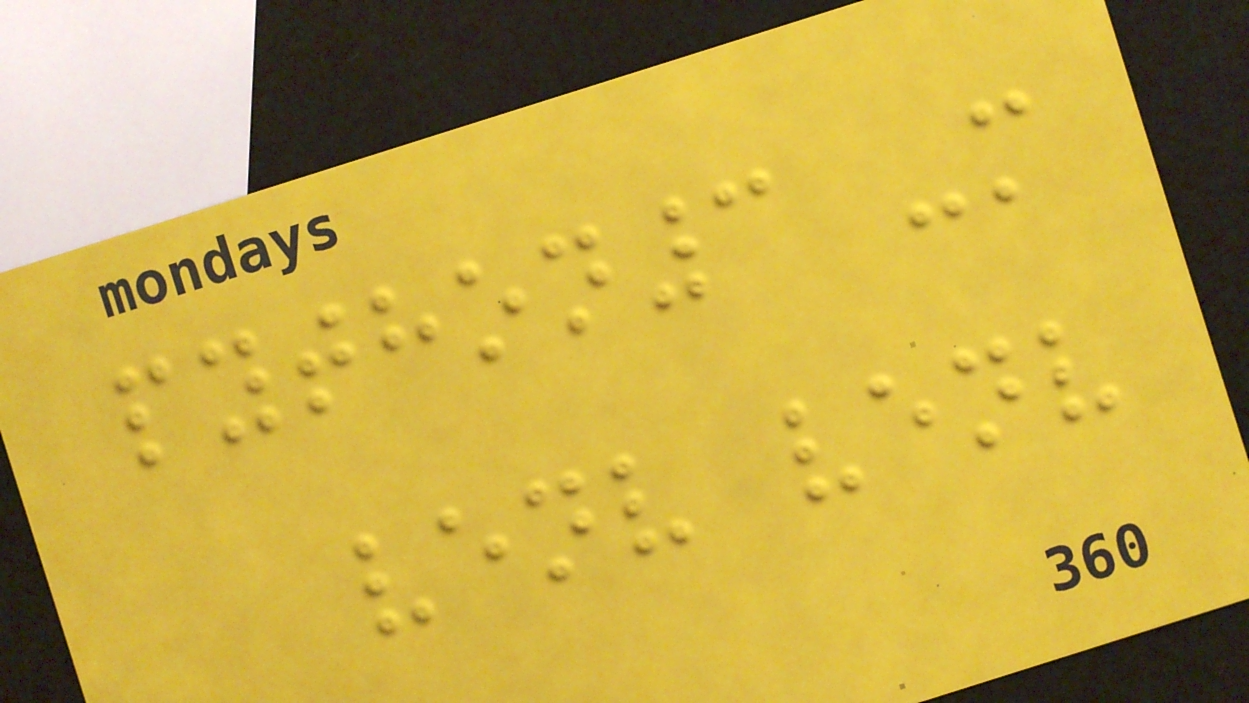python3 -m
venv venv
